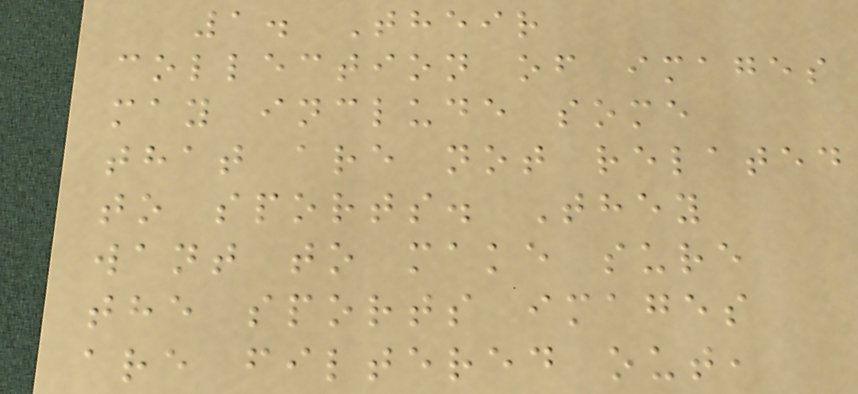1. Their
collection of images
may include some
that are not related
to sports. They
want to make sure
the sports images
are filtered out,
